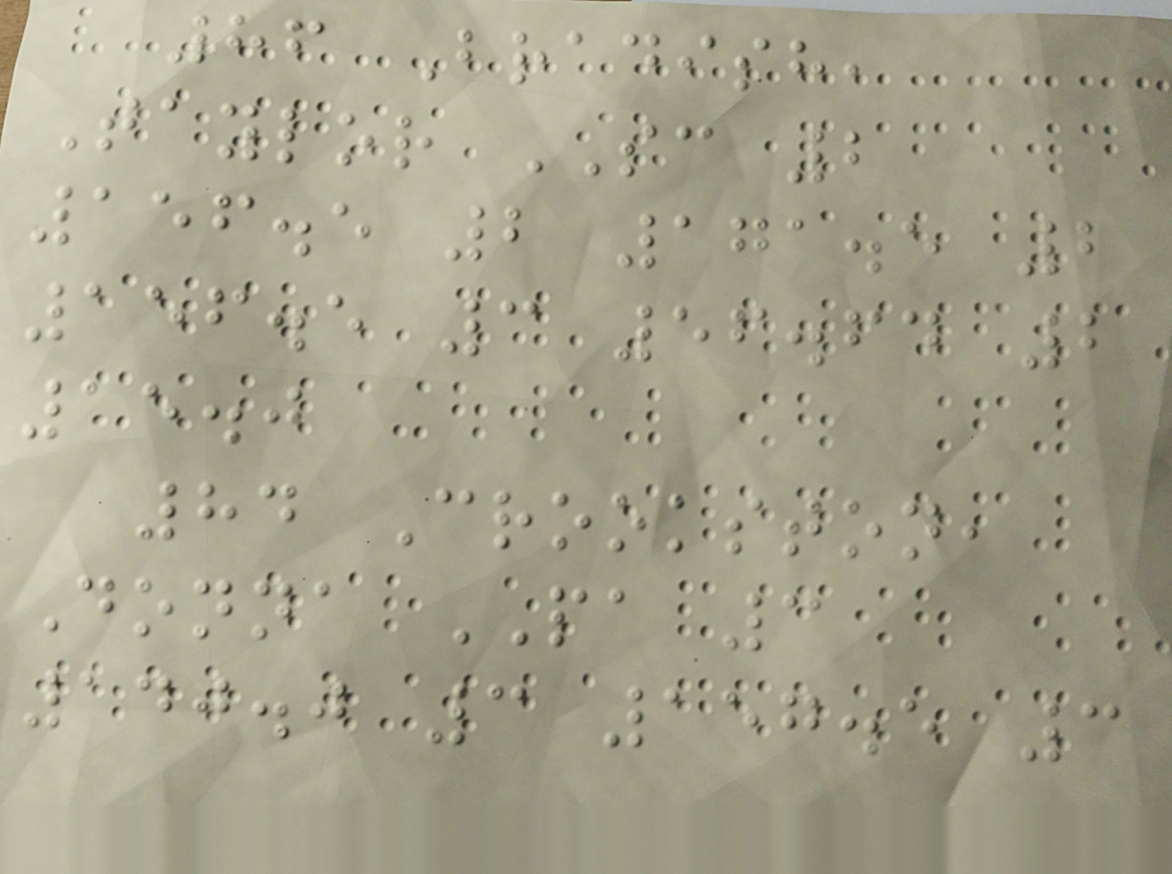86 Bradish,
Taylor SC 2
156.5 2 171.5 2
156.5 3 56.64 2
15.0
84 Crookston,
Donna PA 3
140.0 3 157.5 3
